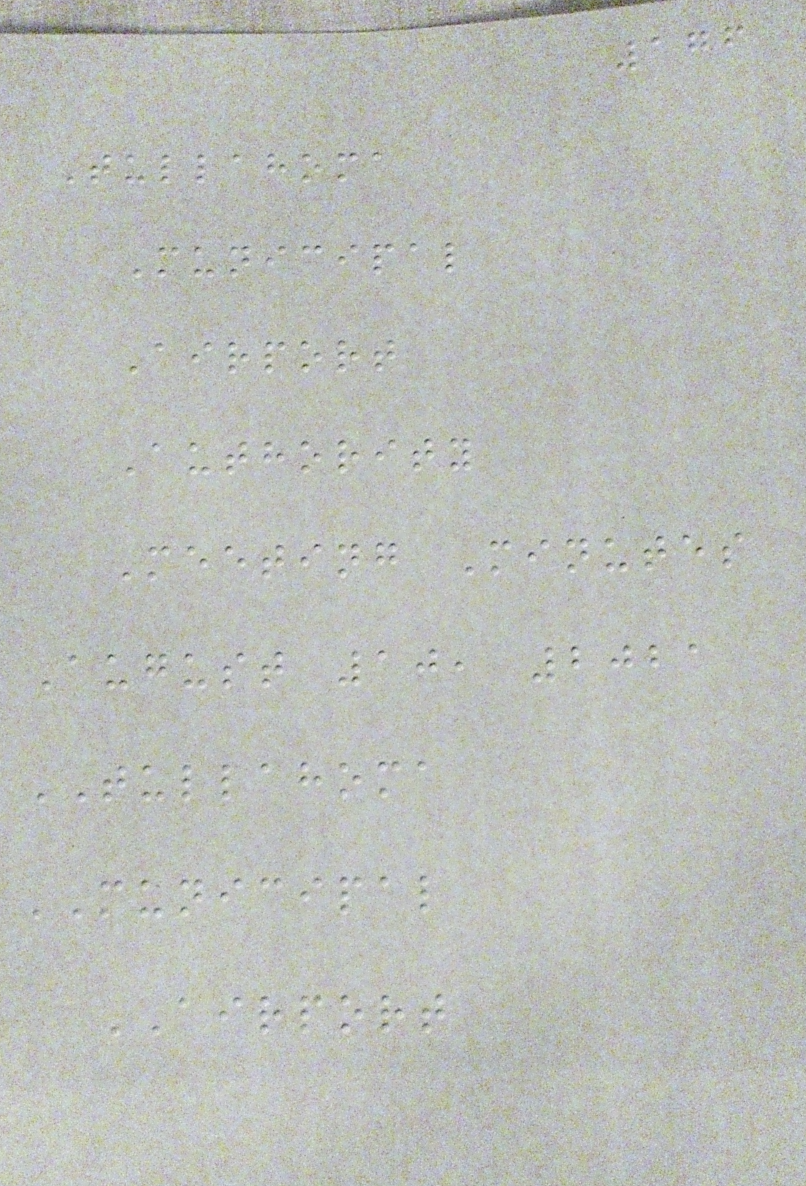176
Tullahoma
Municipal
Airport
Authority
Meeting Minutes
August 10, 2021
TULLAHOMA
MUNICIPAL
AIRPORT
